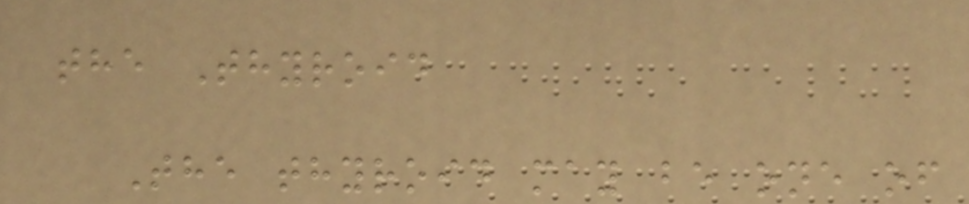the Thyroid
The thyroid may be one of
